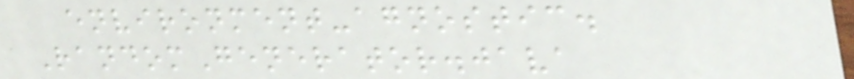environment-agnostic.
RandomGenerator.java
